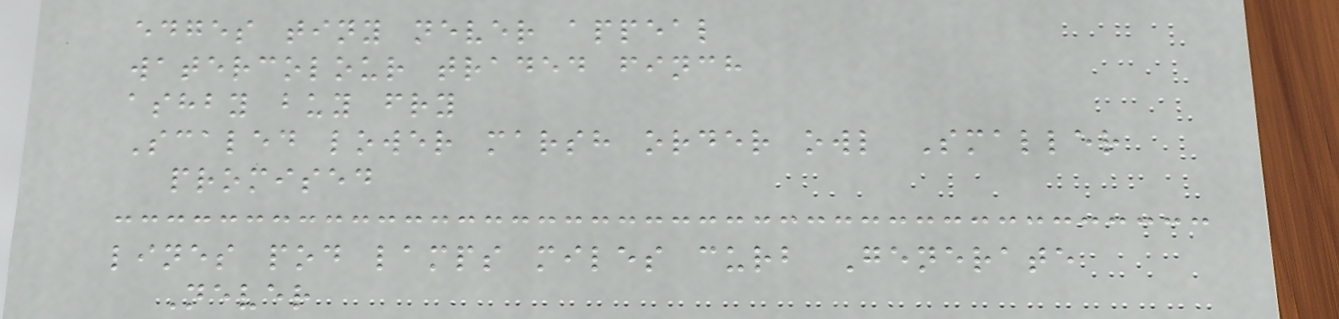edges tiny never appeal
watercolour traded finch
ashby buy fry
Scaled lower marsh order owl Smaller
promised
lines pod lamps miles curb Generate
Never
